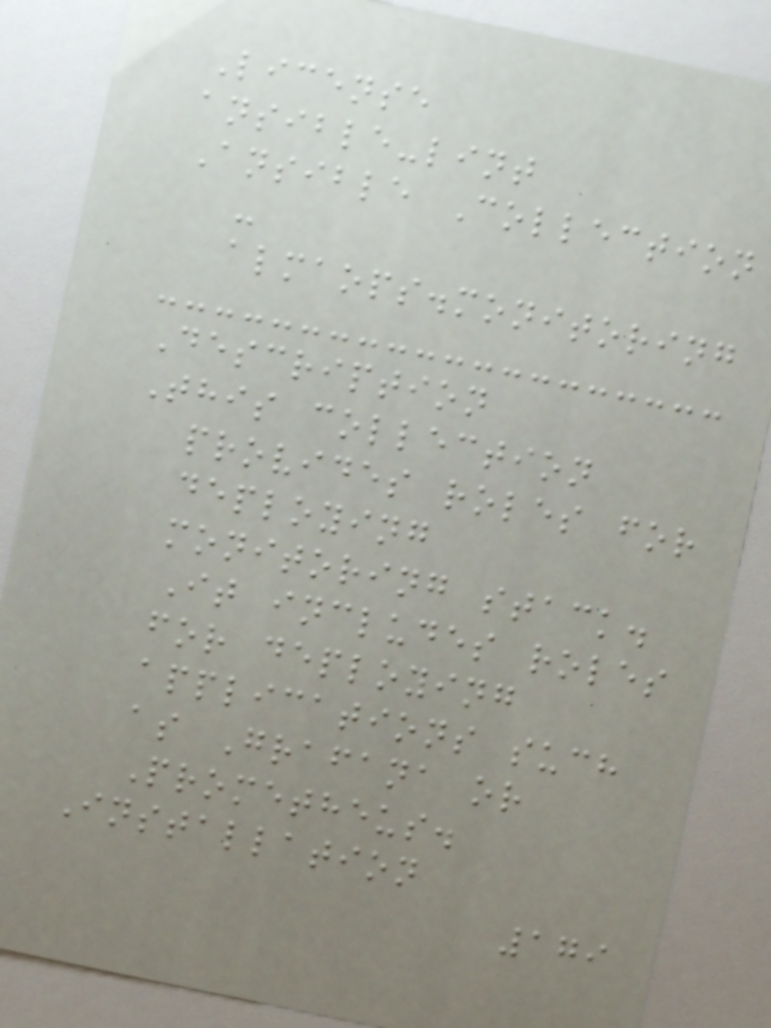License
ansible-lint
Ansible Collection
-
almaops.monitoring
Description
This collection
provides roles for
deploying
monitoring stack.
It includes roles
for deploying
applications such
as Grafana or
Prometheus.
Installation
179
